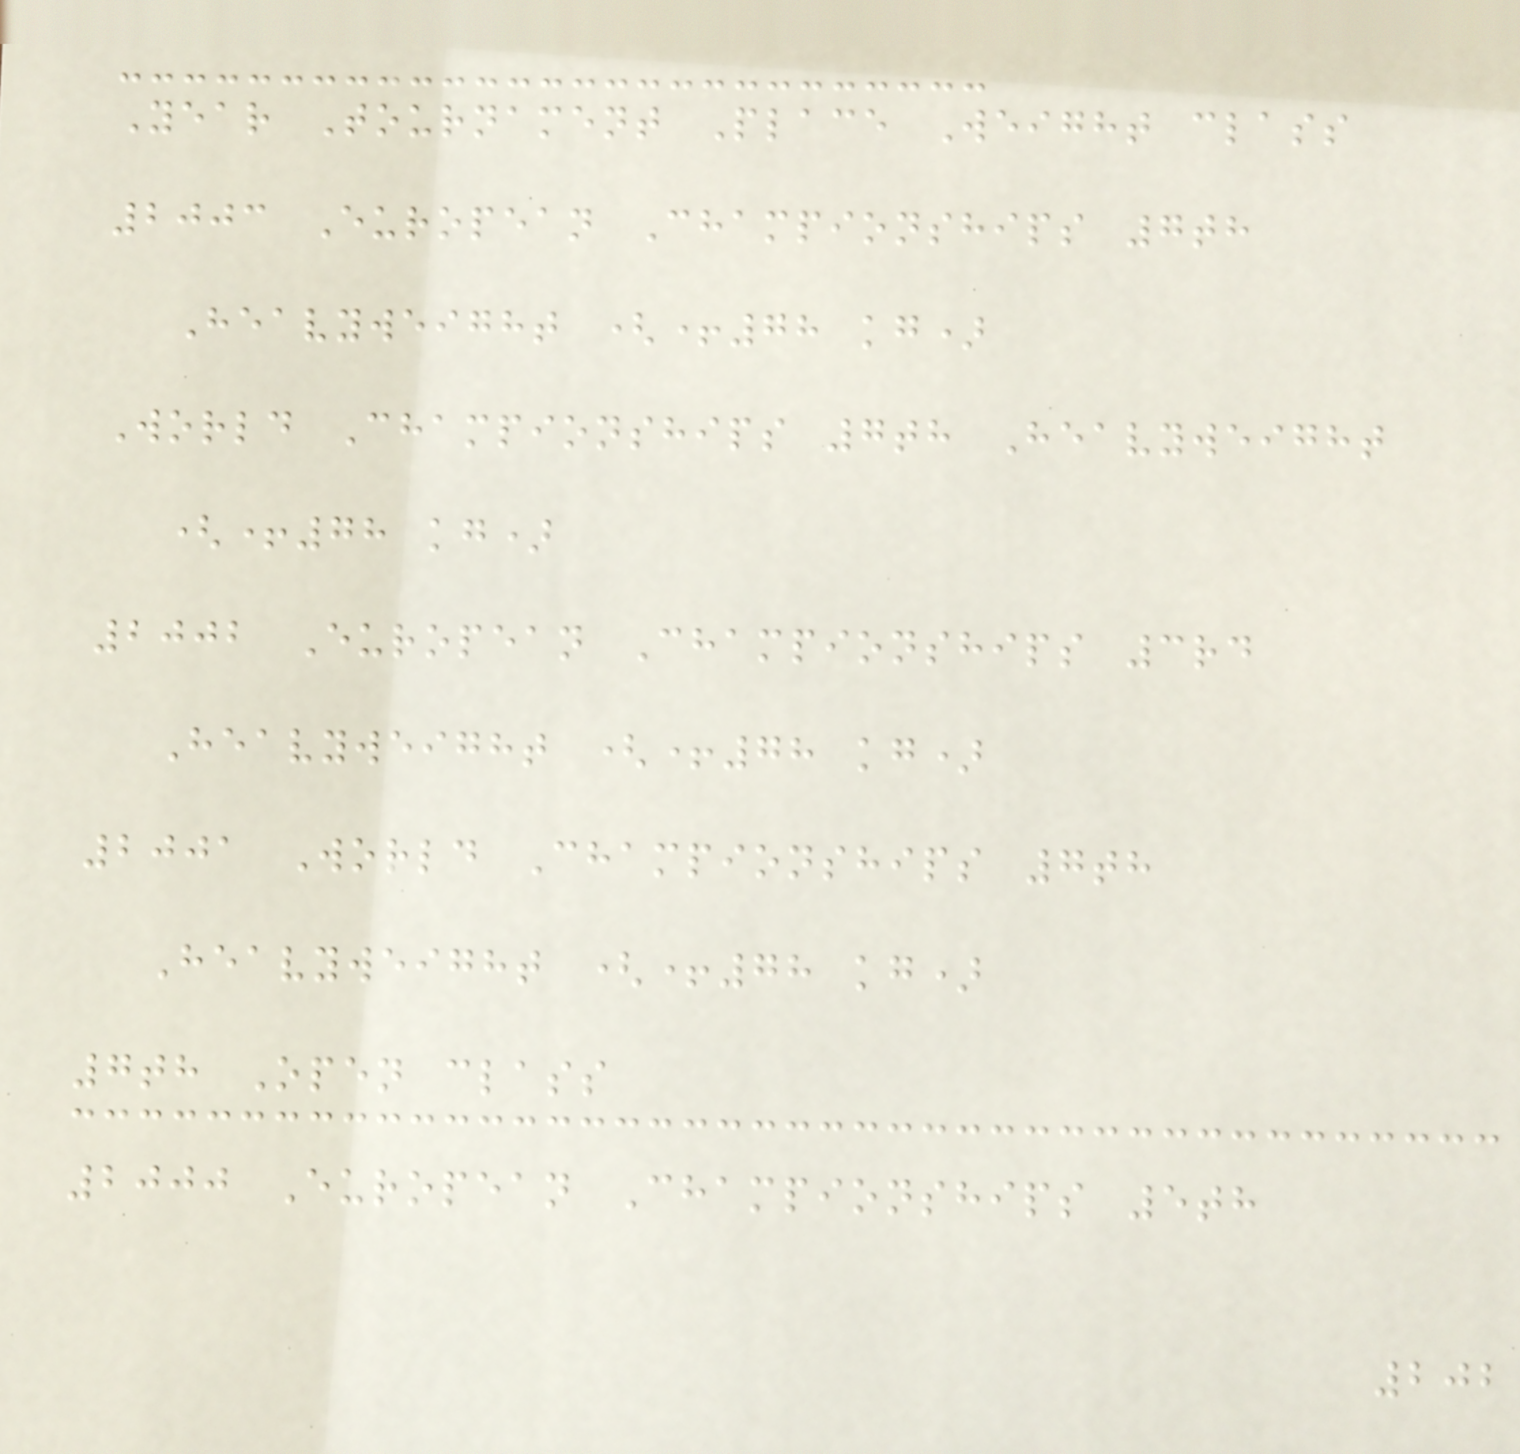Year Tournament Place Weight class
2003 European Championships 7th
Heavyweight (+78 kg)
World Championships 7th Heavyweight
(+78 kg)
2002 European Championships 3rd
Heavyweight (+78 kg)
2001 World Championships 7th
Heavyweight (+78 kg)
7th Open class
2000 European Championships 5th
202
